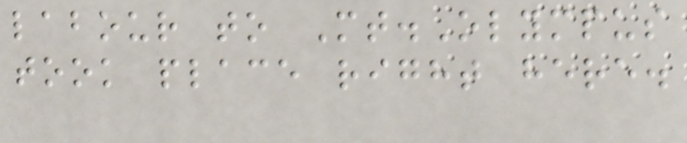labour to Mt.Olympus
took place right here.
